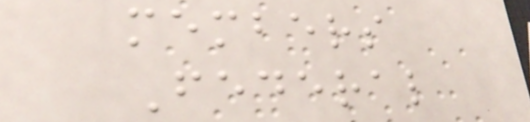members
Federal
